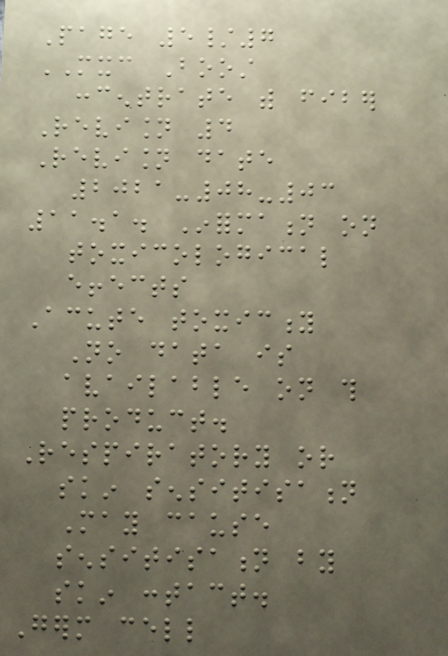Page 5/7
MXC Boost
concentrate with fiber
Revision 4
Revision date
2021-08-03
11.1. Information on
toxicological
effects
Acute toxicity
No data is
available on this
product.
Respiratory or
skin sensitisation
May cause
sensitisation by
skin contact.
Germ cell
